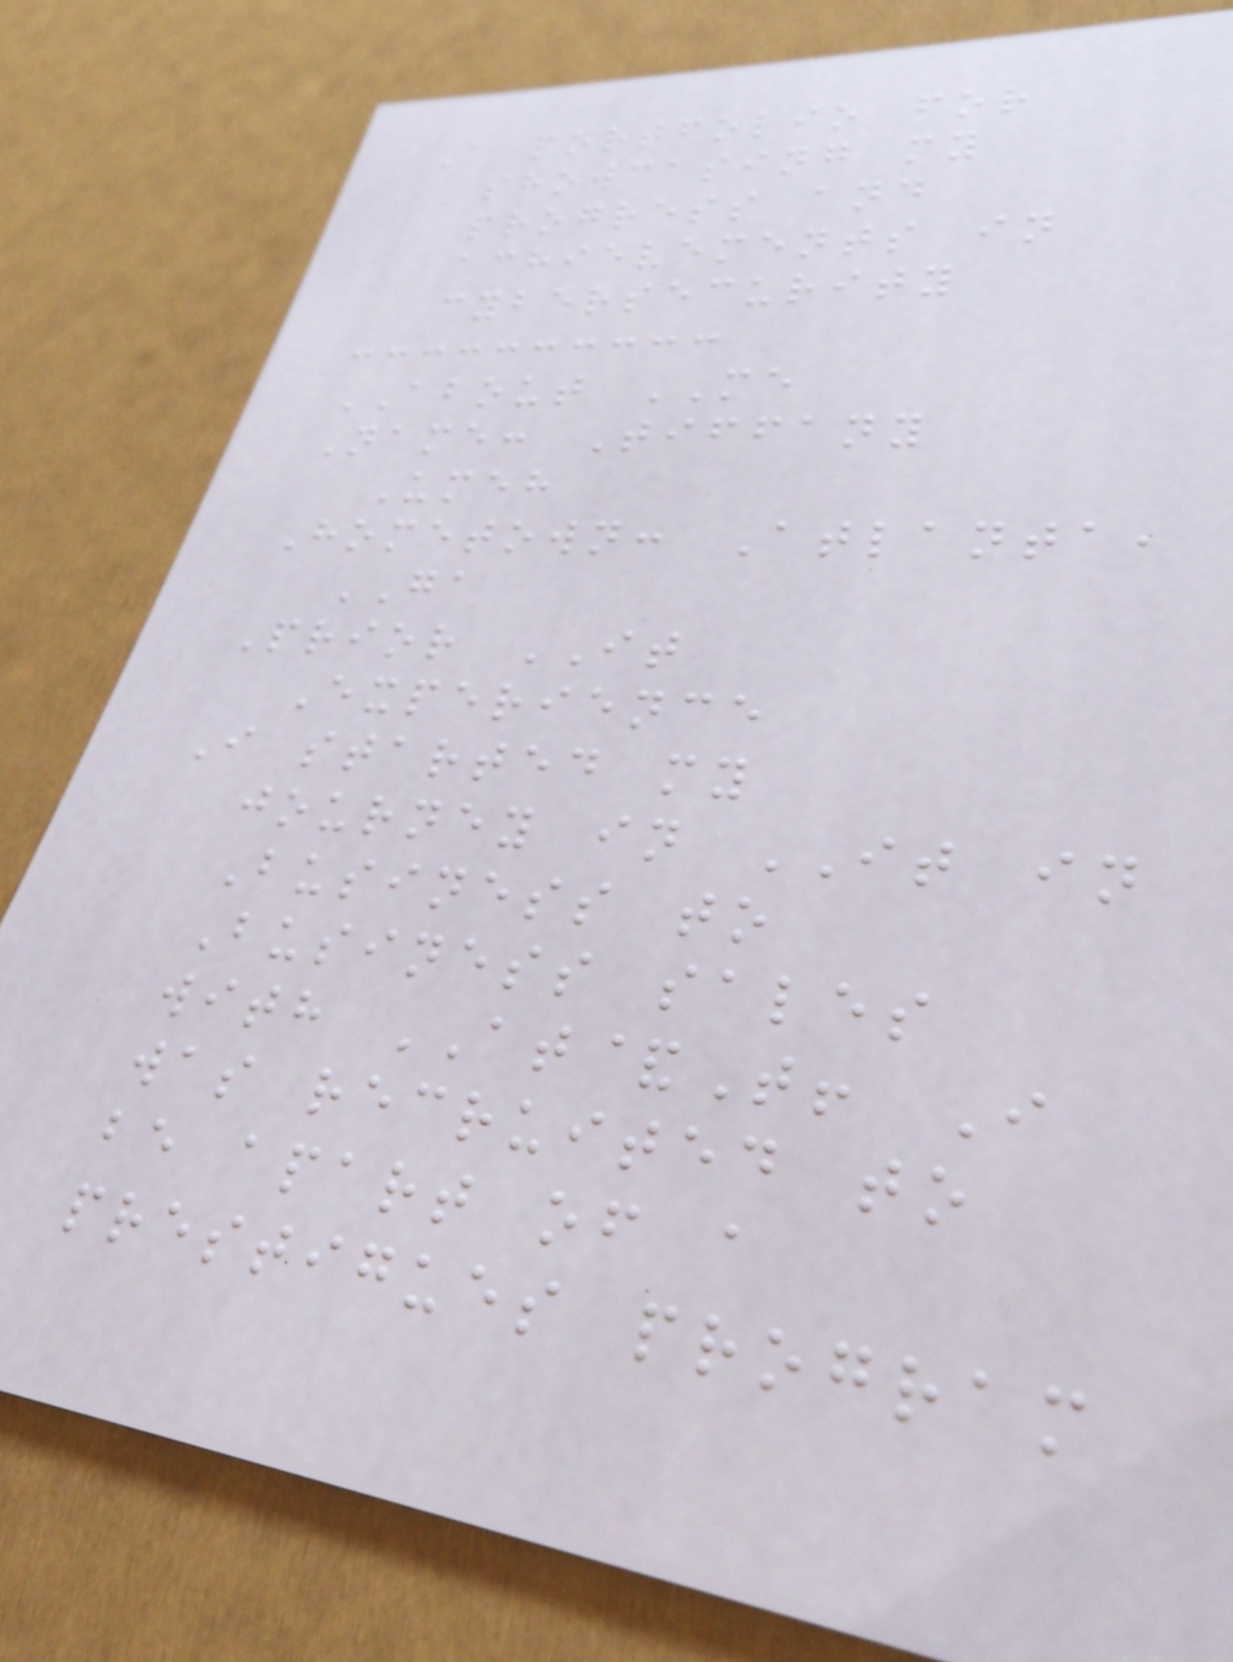A portfolio for
showcasing my
progress and
achievements in
cybersecurity
ABOUT ME
Name: Tiffany
Umeh
Hometown: Atlanta,
GA
Prior IT
Experience
I started my
journey in IT in
Business to
Business sales
with AT&T! I
was recruited to
be apart of a
prestigues program
